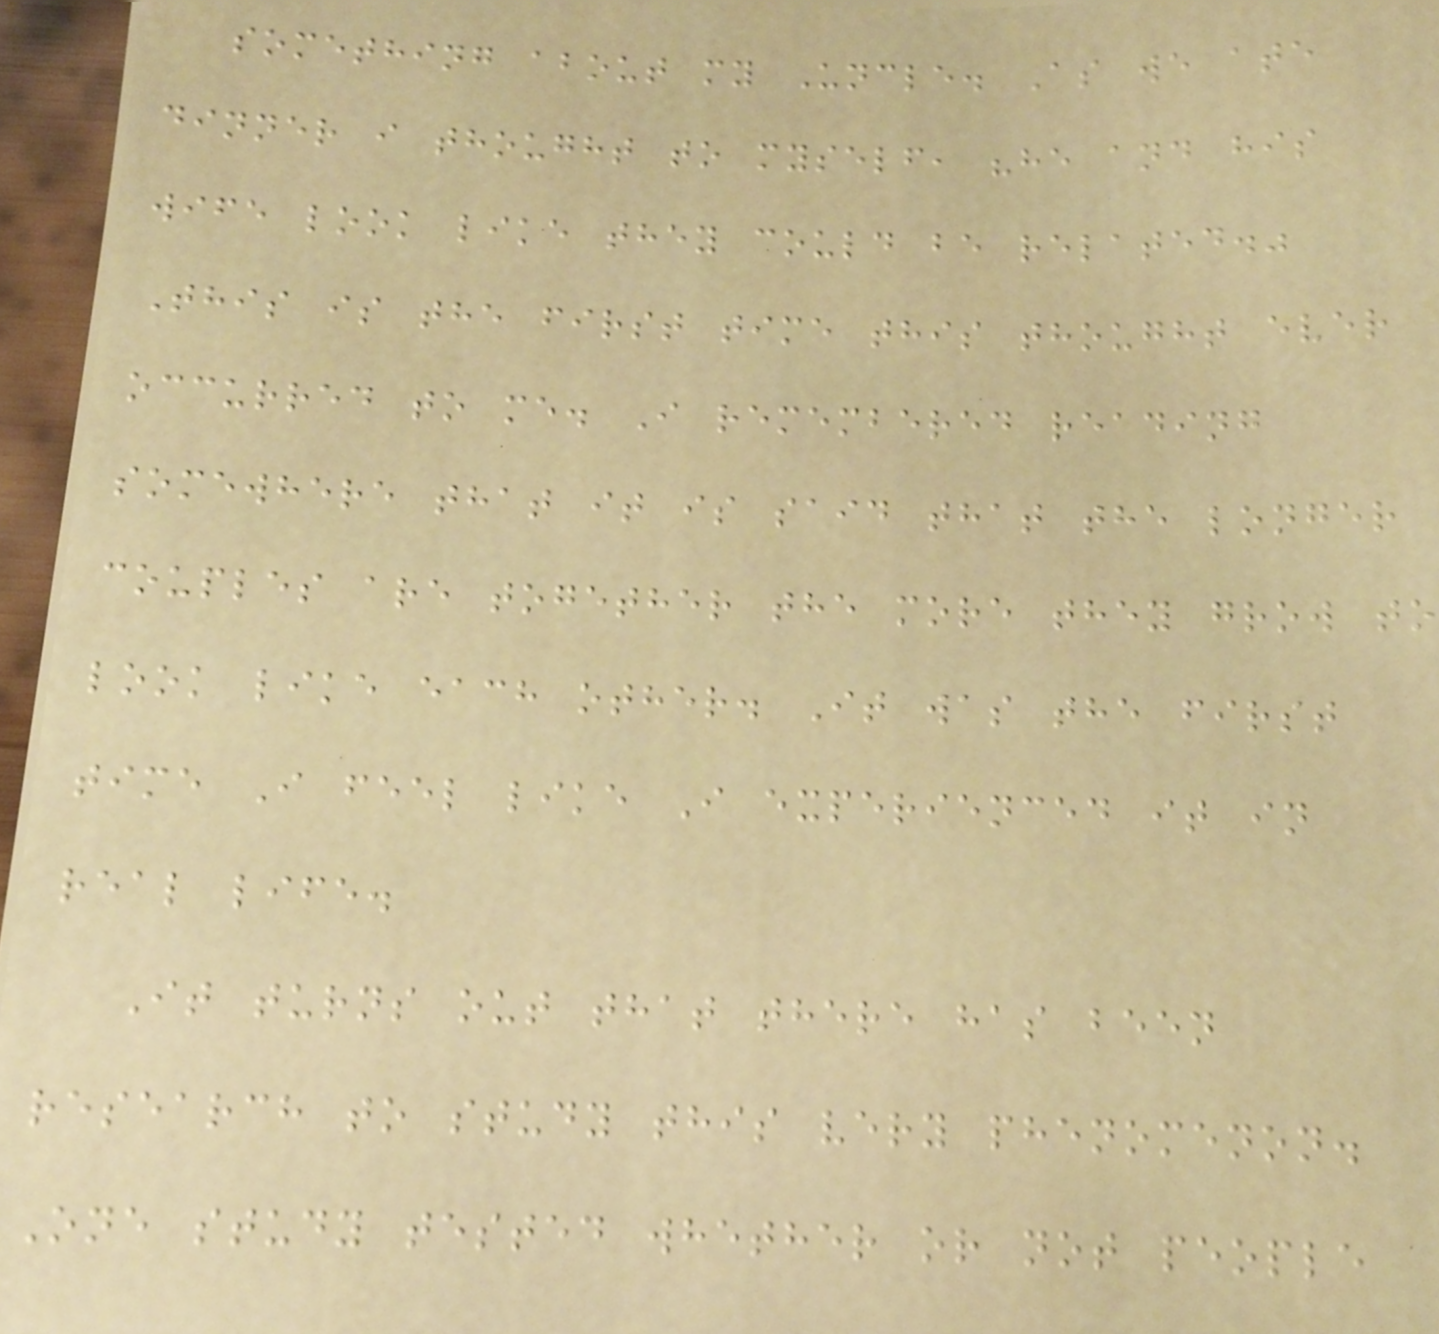something about my Uncle. As we ate
dinner i thought to myself, "he and his
wife look like they could be related."
This is the first time this thought ever
occurred to me. I remembered reading
somewhere that it is said that the longer
couples are together the more they grow to
look like each other. It was the first
time I feel like I experienced it in
real life.
It turns out that there has been
research to study this very phenomenon.
One study tested whether or not people
